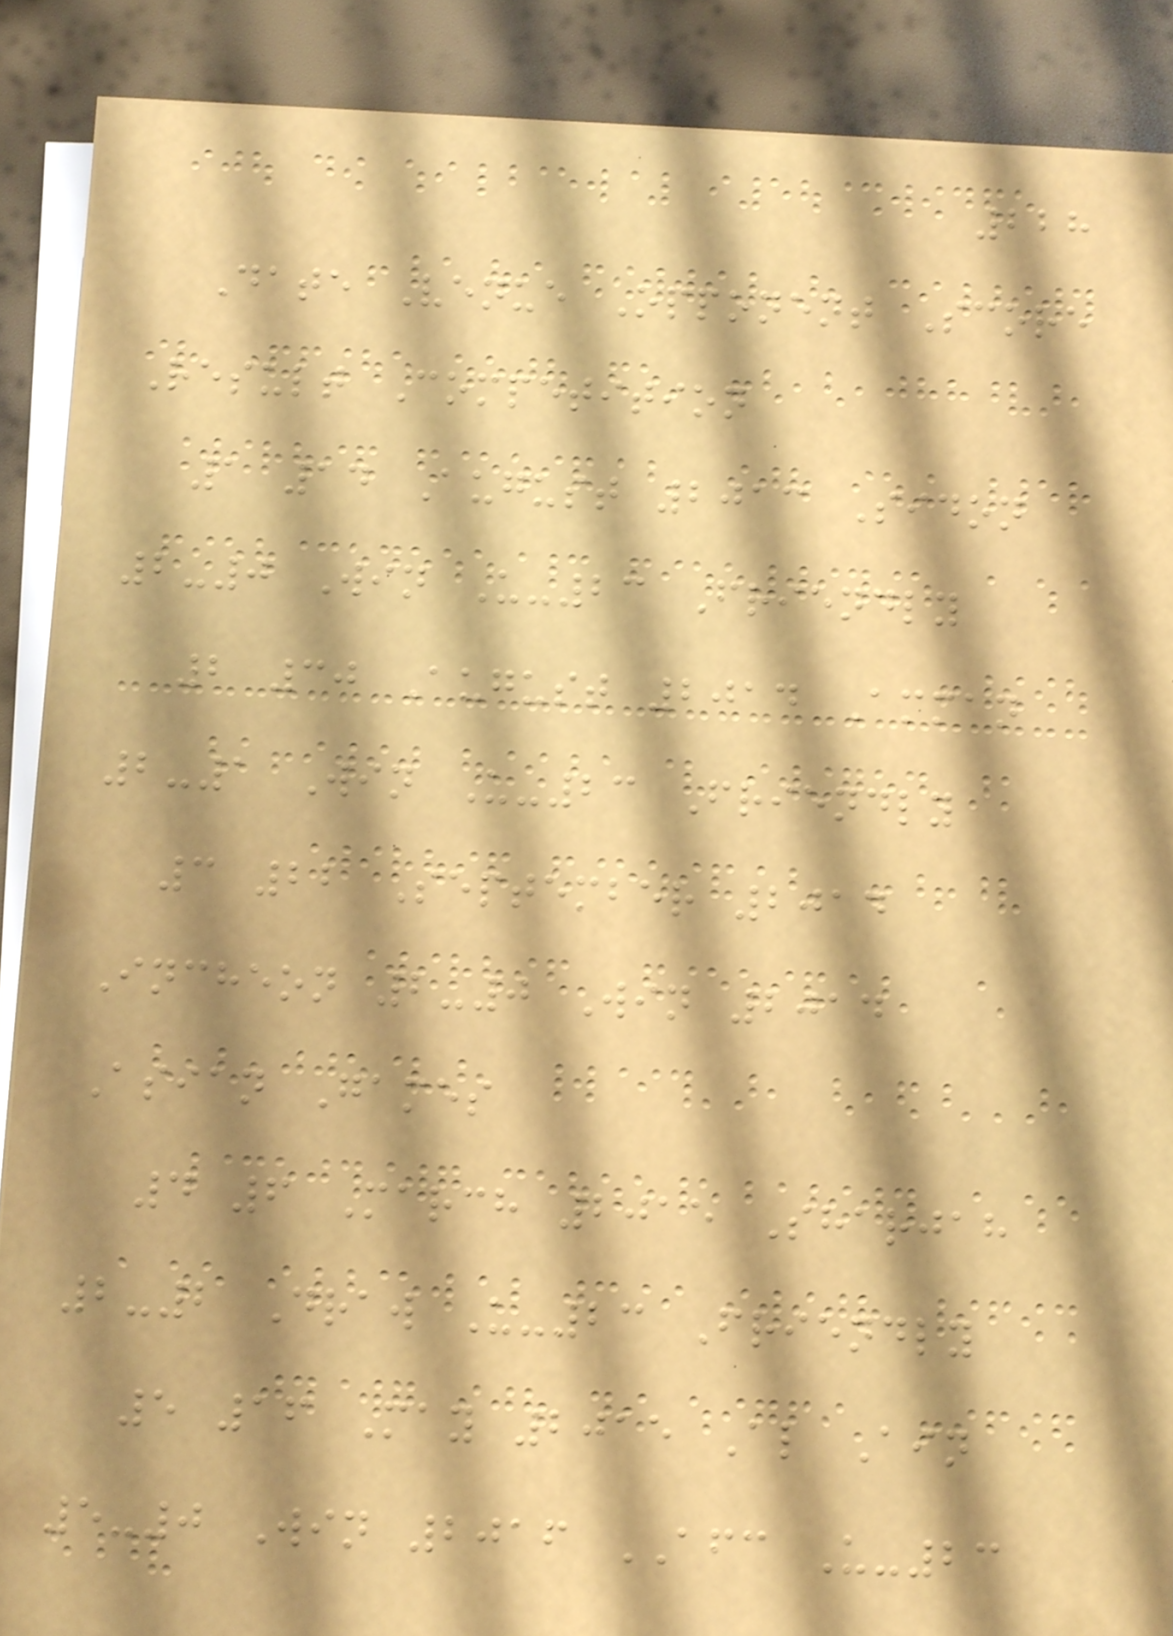228
Date Venue Opponent Score
Result Competition
1 14 August 2013 Sidon
2-0 Win U-23 Friendly
2 30 August 2014 Amman
2-1 Win U-23 Friendly
3 22 September 2014
Incheon 2-0 Win 2014
Asian Games
4 6 March 2015 Sharjah
2-2 Draw U-23 Friendly
5 16 May 2015 Al Ain
5-0 Win 2016 AFC U-23
